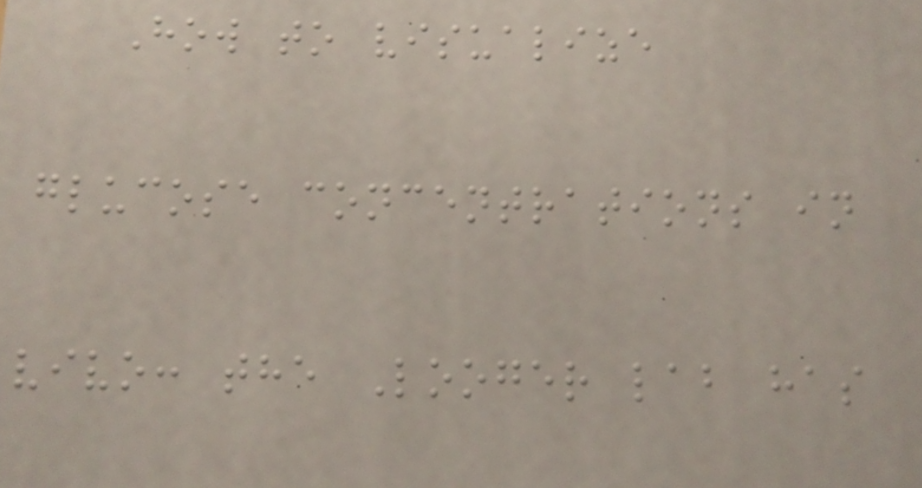How to visualize
glucose concentrations in
vivo: the Looger lab has
